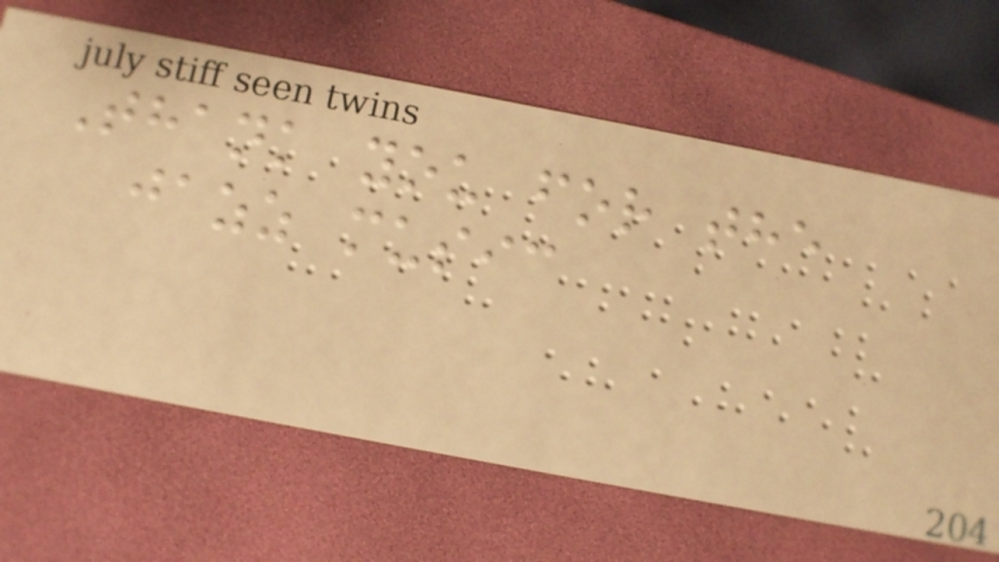Thank you for the
jazz music
